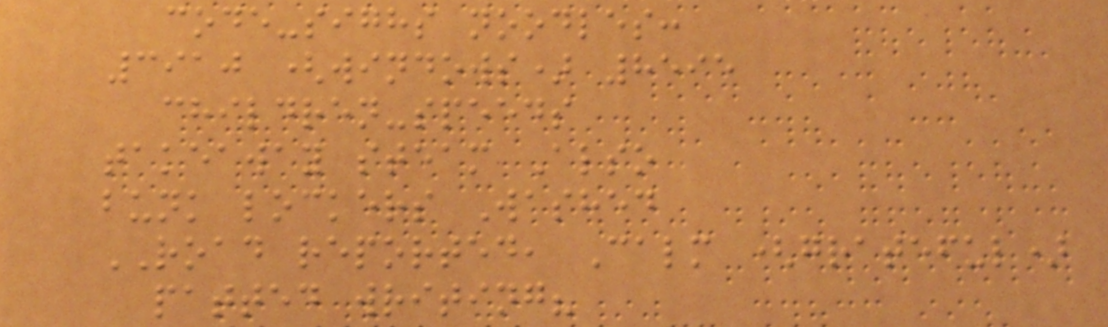code-sighs noodles:
3910 (windows) 8595
children-speeds
takeaway steam Also
bunk lockers Washed
ROAD reported, Calm (grateful)
patted writing?
